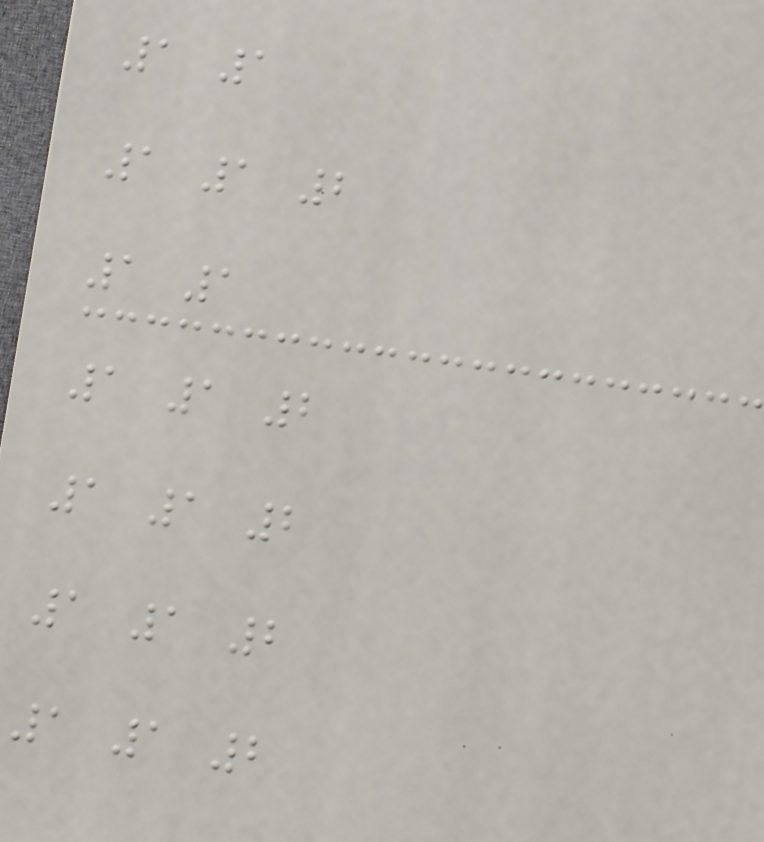1 1
1 1 2
1 1
1 1 2
1 1 2
1 1 2
1 1 2
